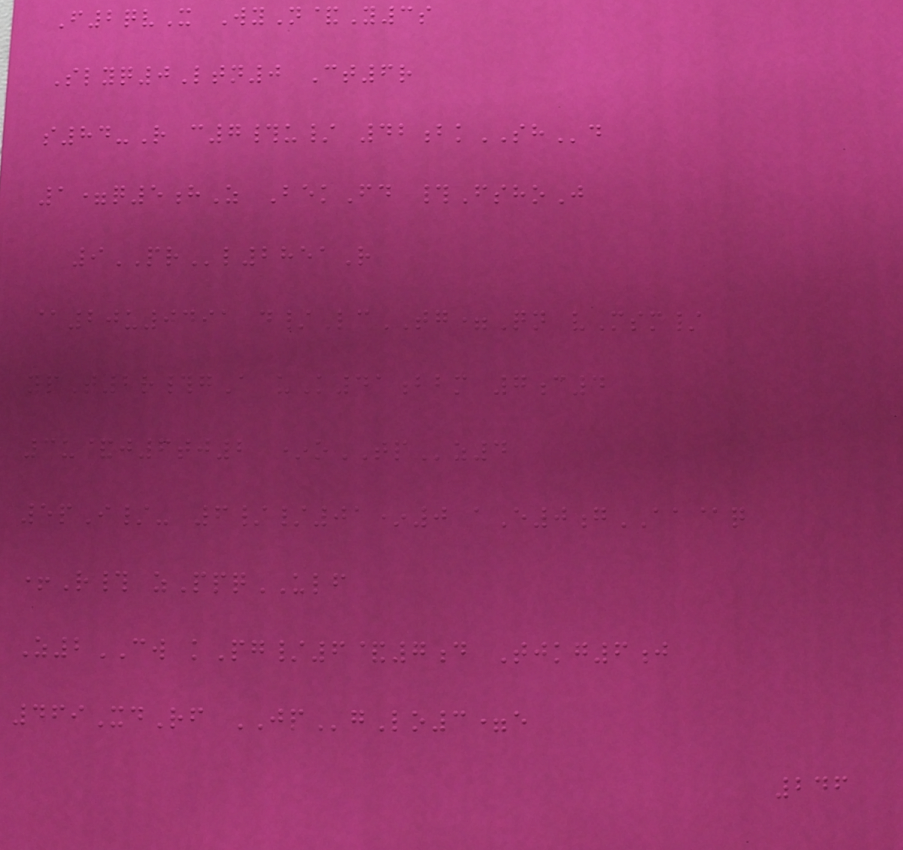F2qvX WyN&Y3s
Slyq0Ltn0 Ct6r
s84-R c7#u/ 42bkSHd
1=q5hZ BekFd #FshoJ
9PRl2851R
@20u0491 d/LcTG=Qn vMsm/
ypT2r#gA uK41bbm 7c4
3u&j6tj2 *oTPz4
5pI/- 6//01*0 aE0gAA@q
+R# zPpqULF
Z2CW kPg/6&7d Tjkg6j
469XdRf JPgLo3=e
246
